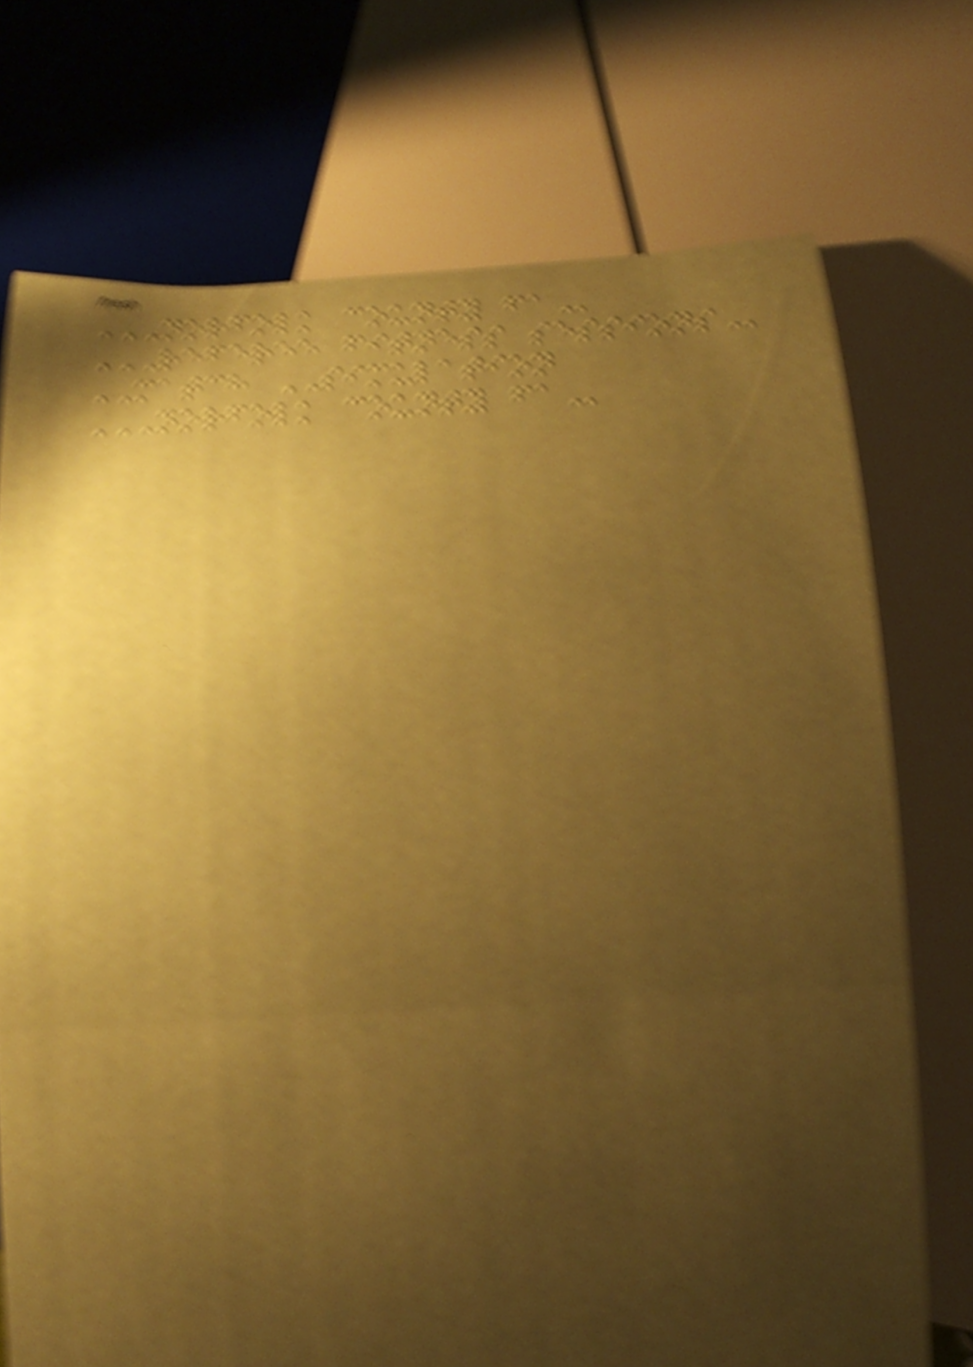NORFOLK COUNTY FA
REFEREE FITNESS SESSIONS
MATCH SIMULATION
NORFOLK COUNTY FA
